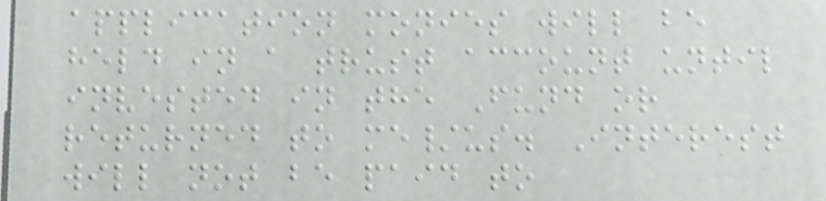application monies will be
held in a trust account until
invested in the Fund or
returned to me/us. Interest
will not be paid to
